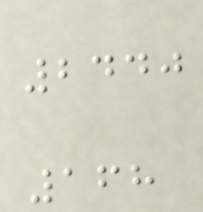2440
168
